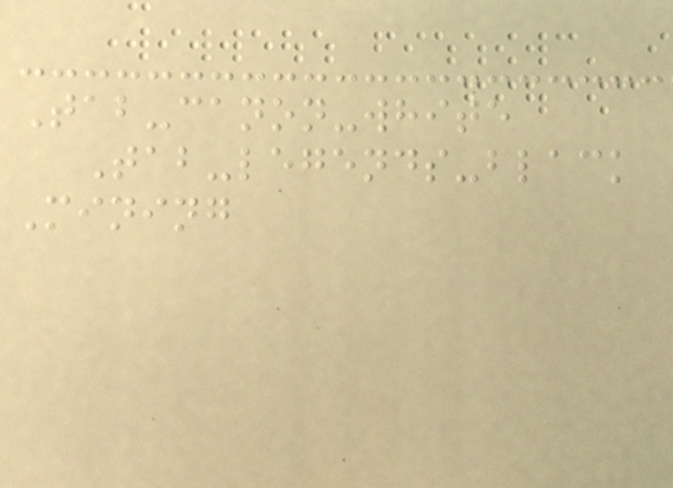Tab-canon-white
Tab-legends-black
Mining
